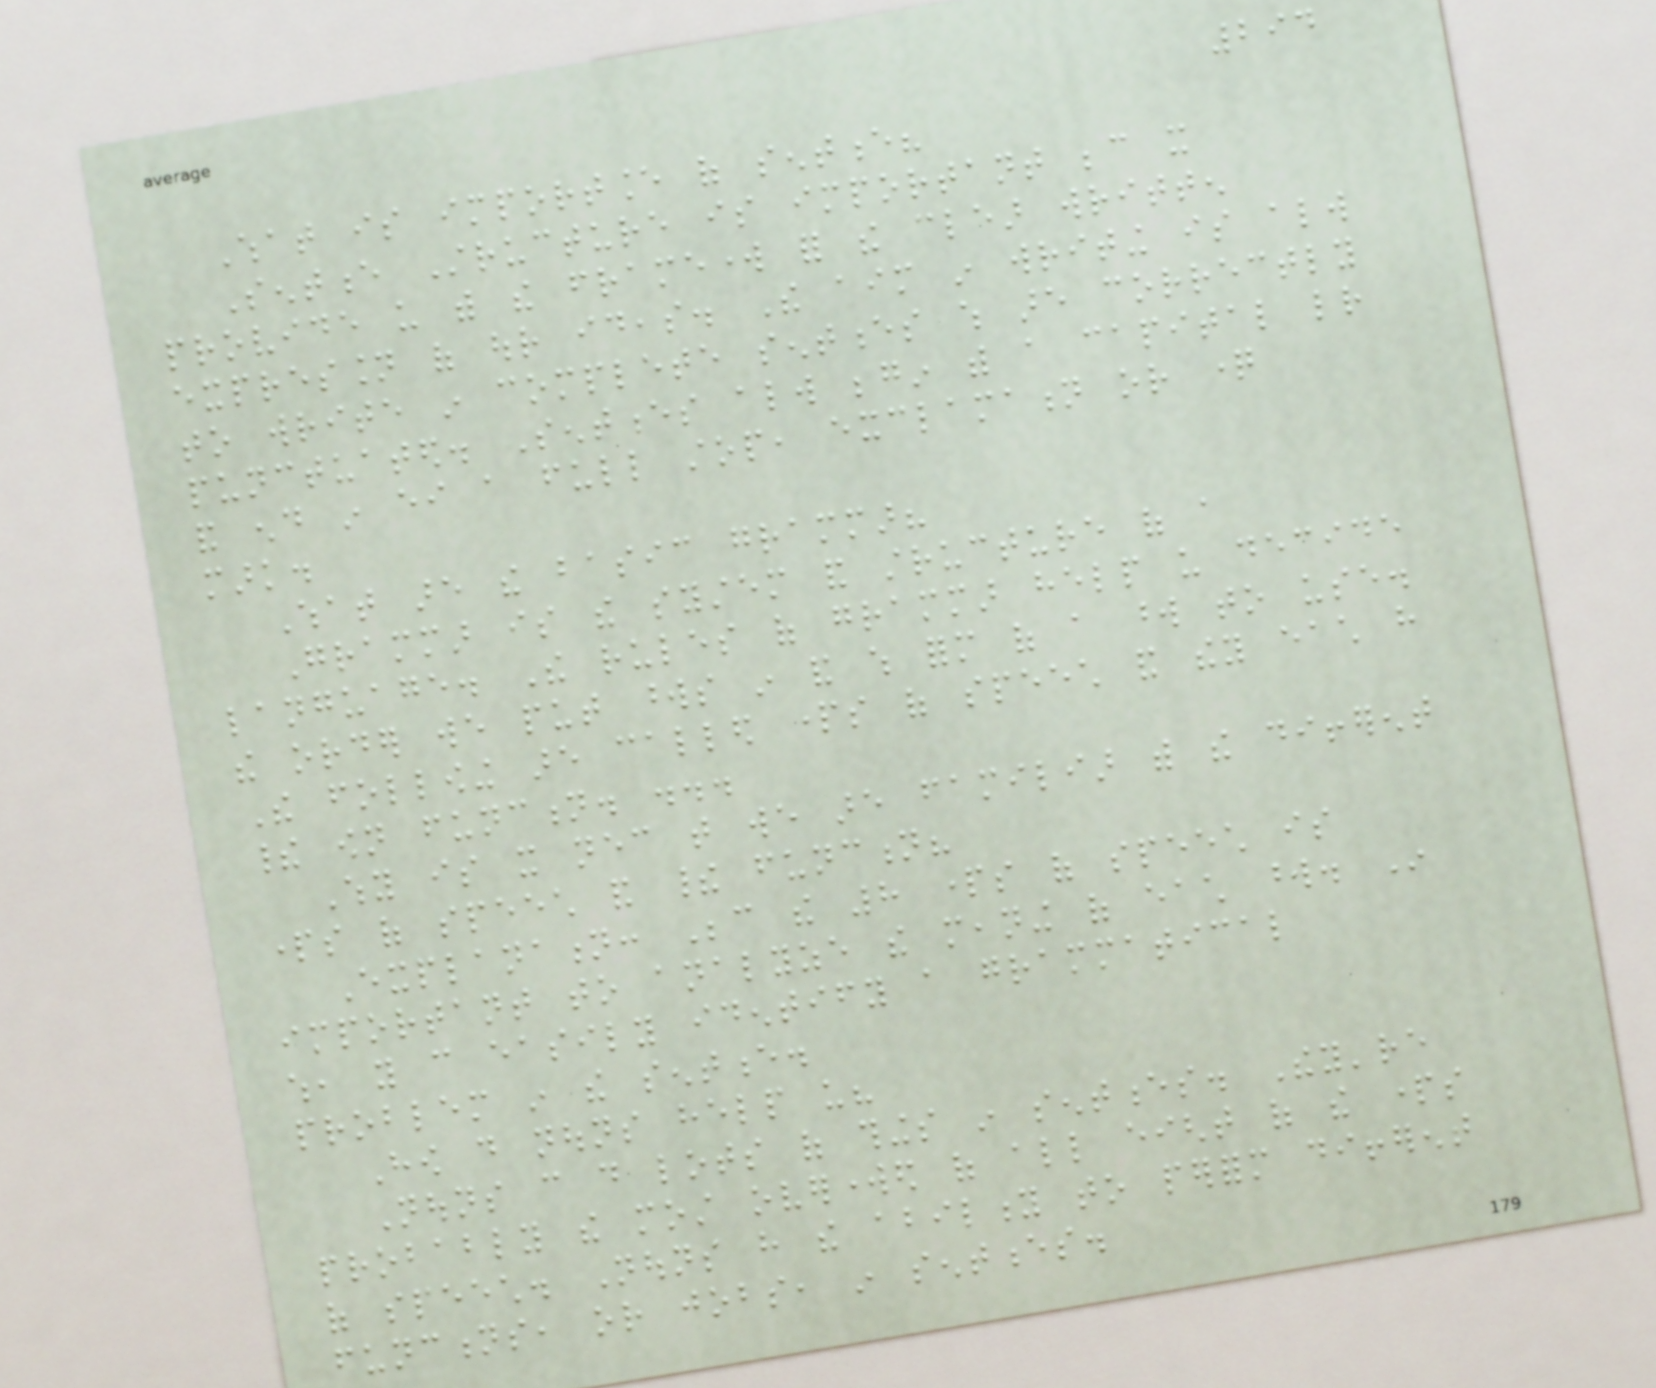294
What is importance of sentence?
Sentence Structure is important because it
provide us with the framework for the clear written
expression of our ideas. The aim in writing is always
to write in complete sentences which are correctly
punctuated. Sentences always begin with a capital letter
and end in either a full stop, exclamation or question
mark.
What are the basic grammar?
Grammar is the system and structure of a
language. The rules of grammar help us decide
the order we put words in and which form of a word to use.
The following are called parts of speech and they each have
their own function. ...
Why is it necessary that we are familiar with the different
parts of speech and their function?
Explanation: Because the 8 parts of speech is
important to analyze the meaning of each word. In
which, you can easily identify a grammatical
problem in the sentence.
How do nouns help us?
Nouns can do lots of things in sentences. They're
probably the most overworked of all eight of the parts
of speech. Nouns have the ability to perform different
functions, or jobs, in sentences.
